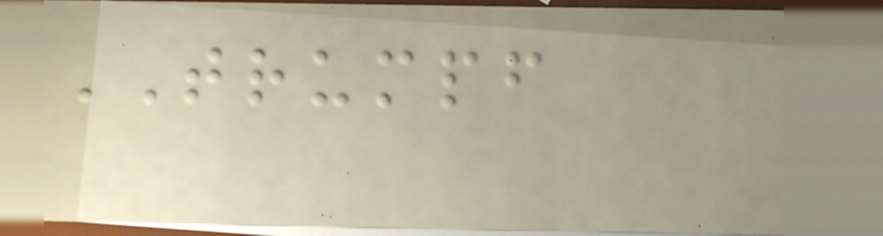TRUMPF
